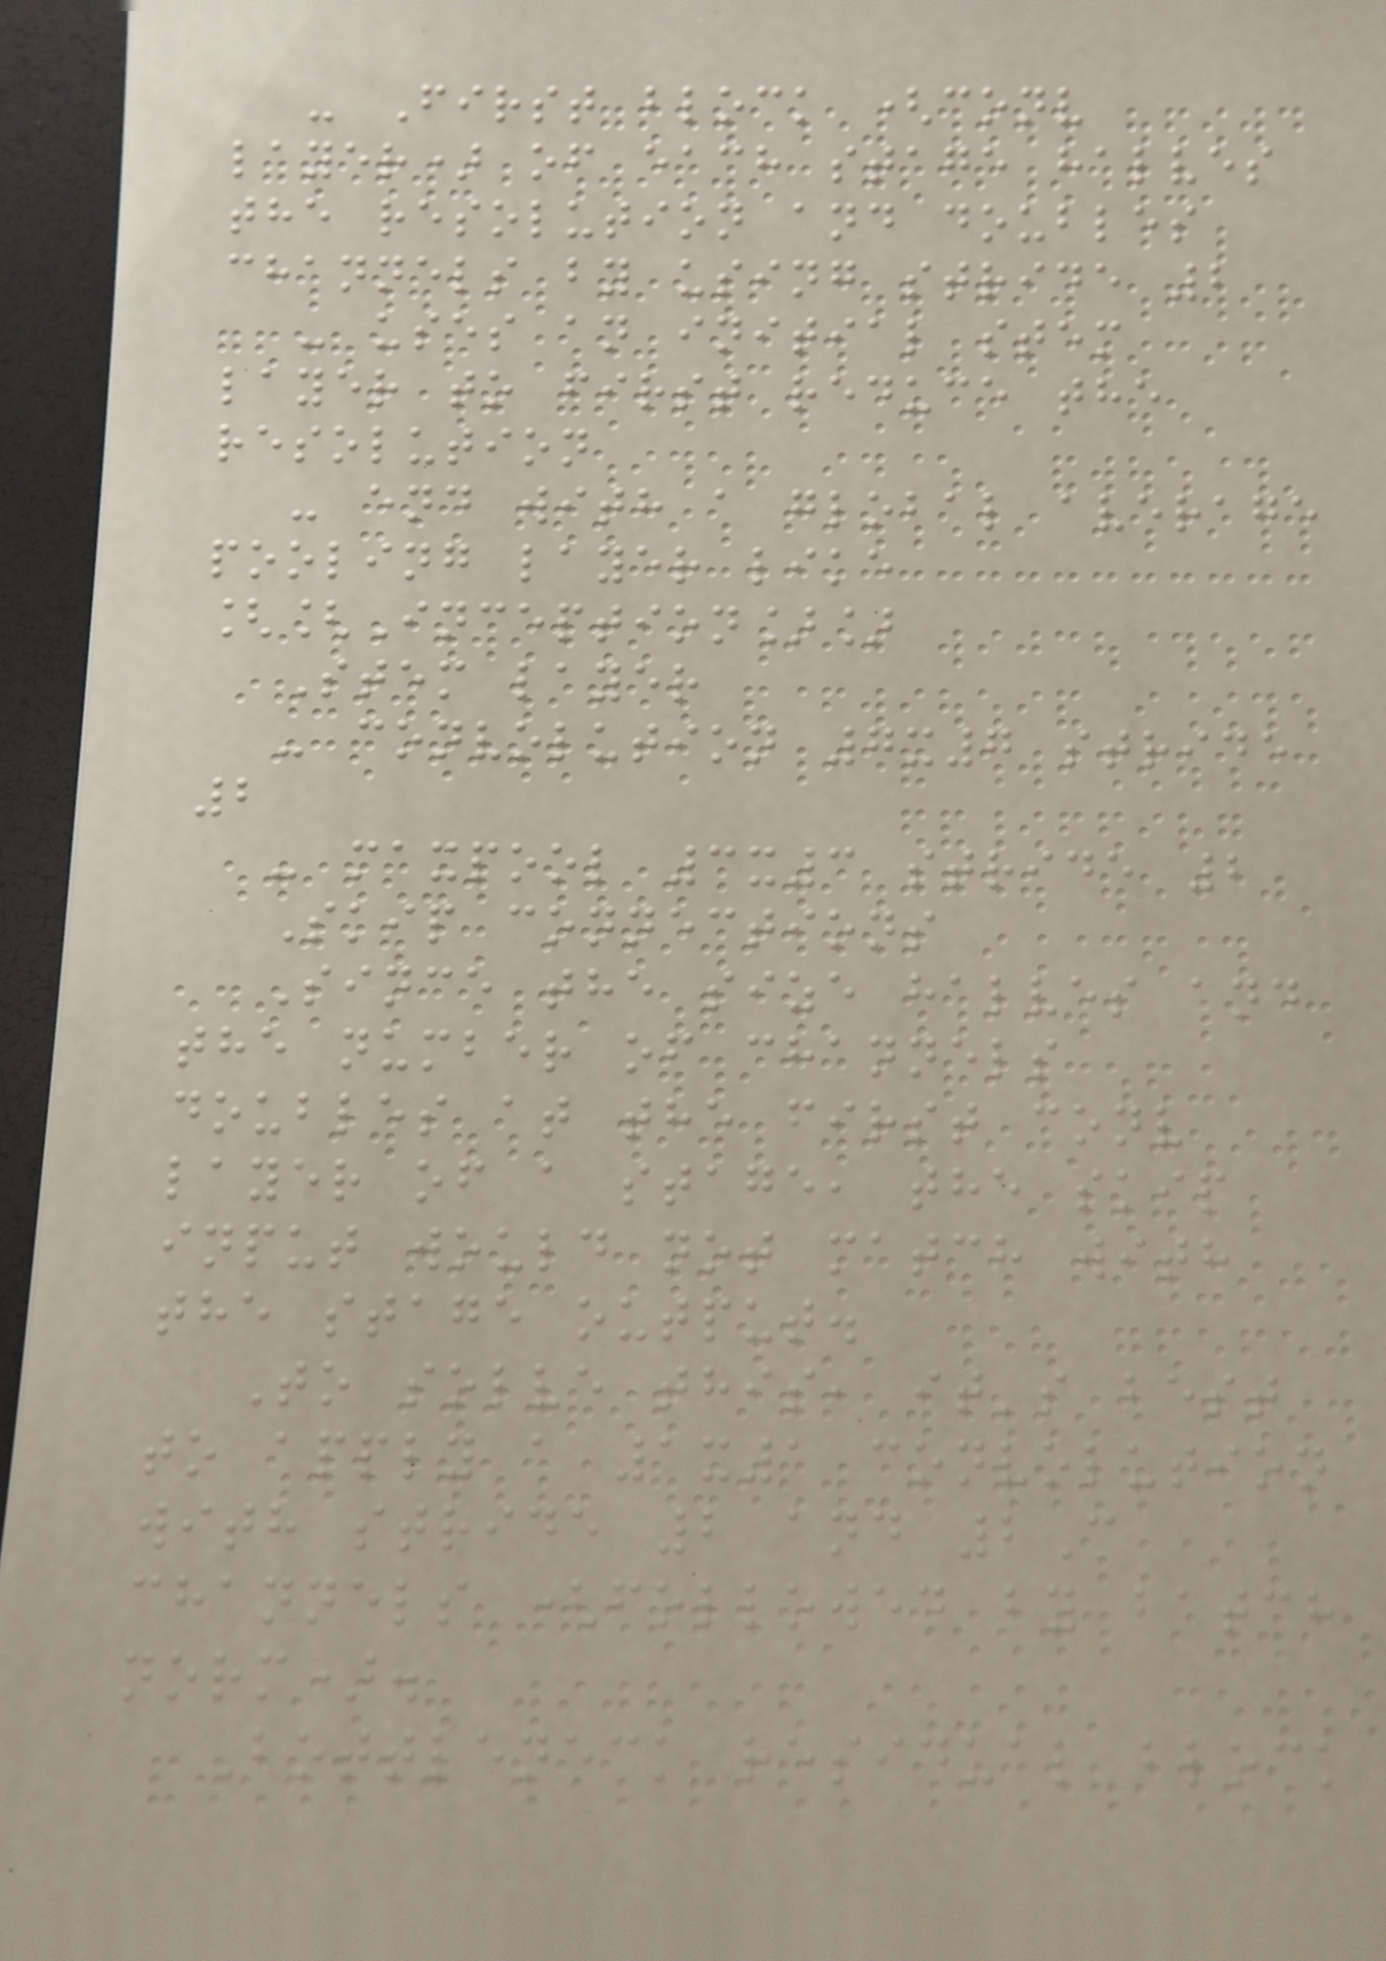- First block (conv
layer) of each stage halves
the resolution and doubles
channels by using stride 2
- uses an initial stem
layer to first reduce the
resolution
- end with a global average
pooling layer like
[[Inception]]
Stem layer
- convolution 7x7 stride
2
- maxpool 3x3 stride 2
Skip connections
Since the size halves and
the number of channels
doubles at the first conv
layer of a stage, the skip
input would not match with
the stage output.
To solve this, it's best
to apply a 1x1 convolution
with stride 2 and 2C
channels (followed by batch
norm).
Bottleneck residual block
